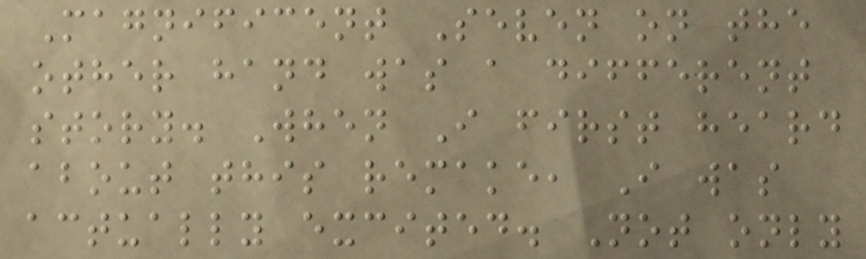Magnificent Seven on the
other hand was a different
story. When I first heard
about this remake, I was
actually excited. Not only
